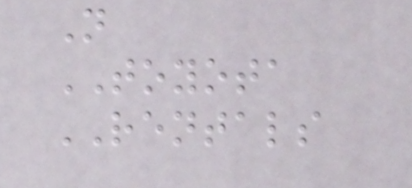N
TOYOTA
RENTALS
